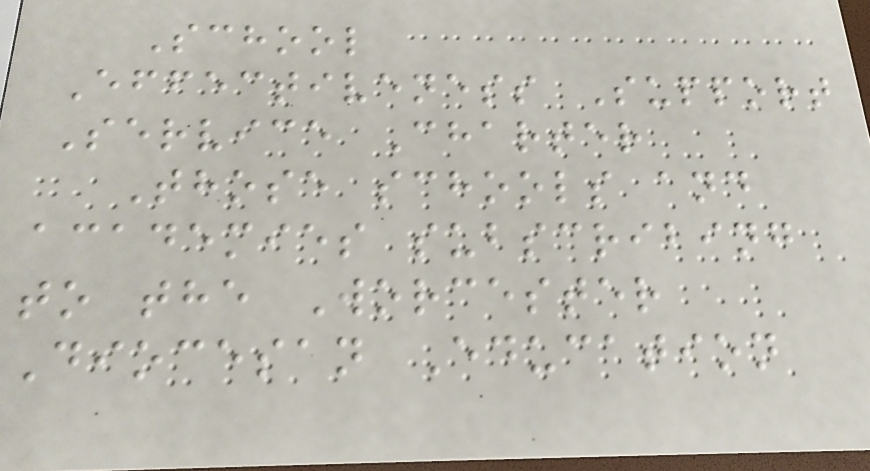School
Effectiveness Support
Service Charter
Those schools and
academies subscribing
to the Worcester
Diocesan Education
